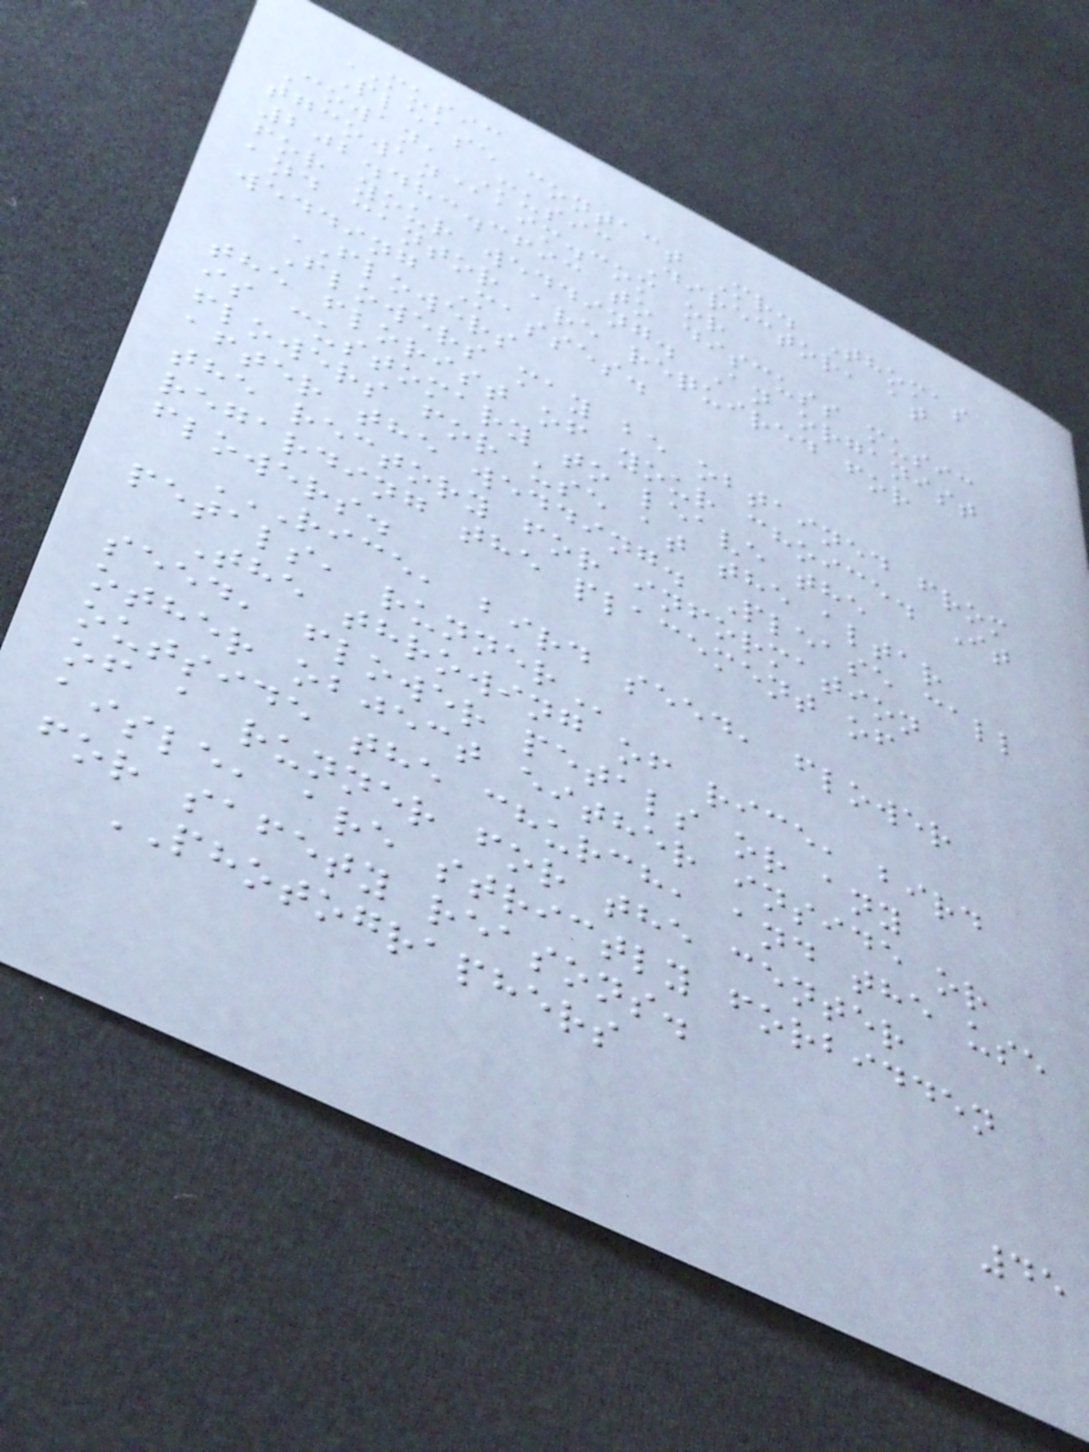MUSIC
Please contact Mr. Thomas
Cowan, Music Director, at
tgcowan@aim.com or
202.483.3693 to discuss music
for your wedding. An organist
and cantor are required for
wedding Masses.
FLOWERS
Flowers may be obtained from
the florist of your choice. It
is customary to leave the
flowers for use at the altar
after the wedding. Please call
the rectory for information
regarding the placement of
flowers.
RICE, BIRD SEED, FLOWER
PETALS, RUNNER
The throwing of rice, bird
seed, flower petals or any
other object either inside or
outside the church, and the use
of a runner for the center
aisle, are strictly forbidden
for safety reasons.
PHOTOGRAPHERS
45
